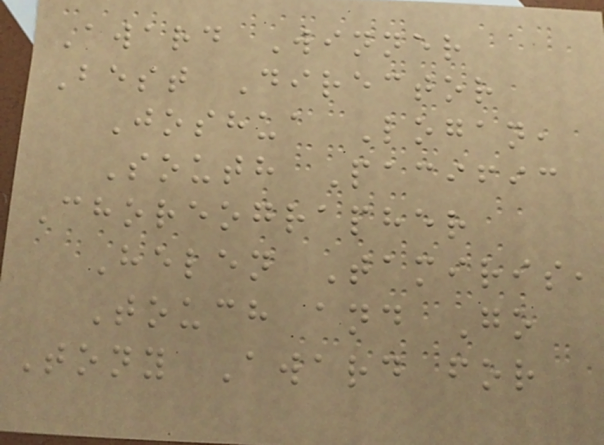Award Winner
Best Director
Joshua Logan,
South Pacific
Choreographer
Helen Tamiris,
Touch and Go
Tony Award for
